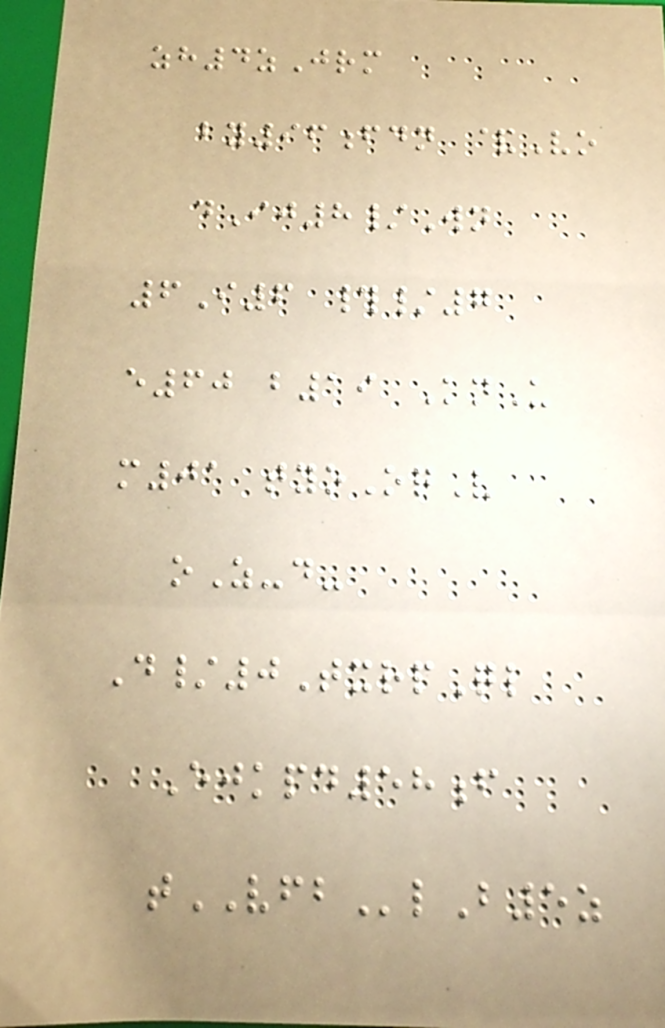zh4zJrm
by96fdn &Vo
dIj8/Wn
6I6 #/7
e60 b19 KnU
m01 tyoOqV
oZ-d-
D/0TxrpQl
Ejkpd58f
tVFBlB5z
